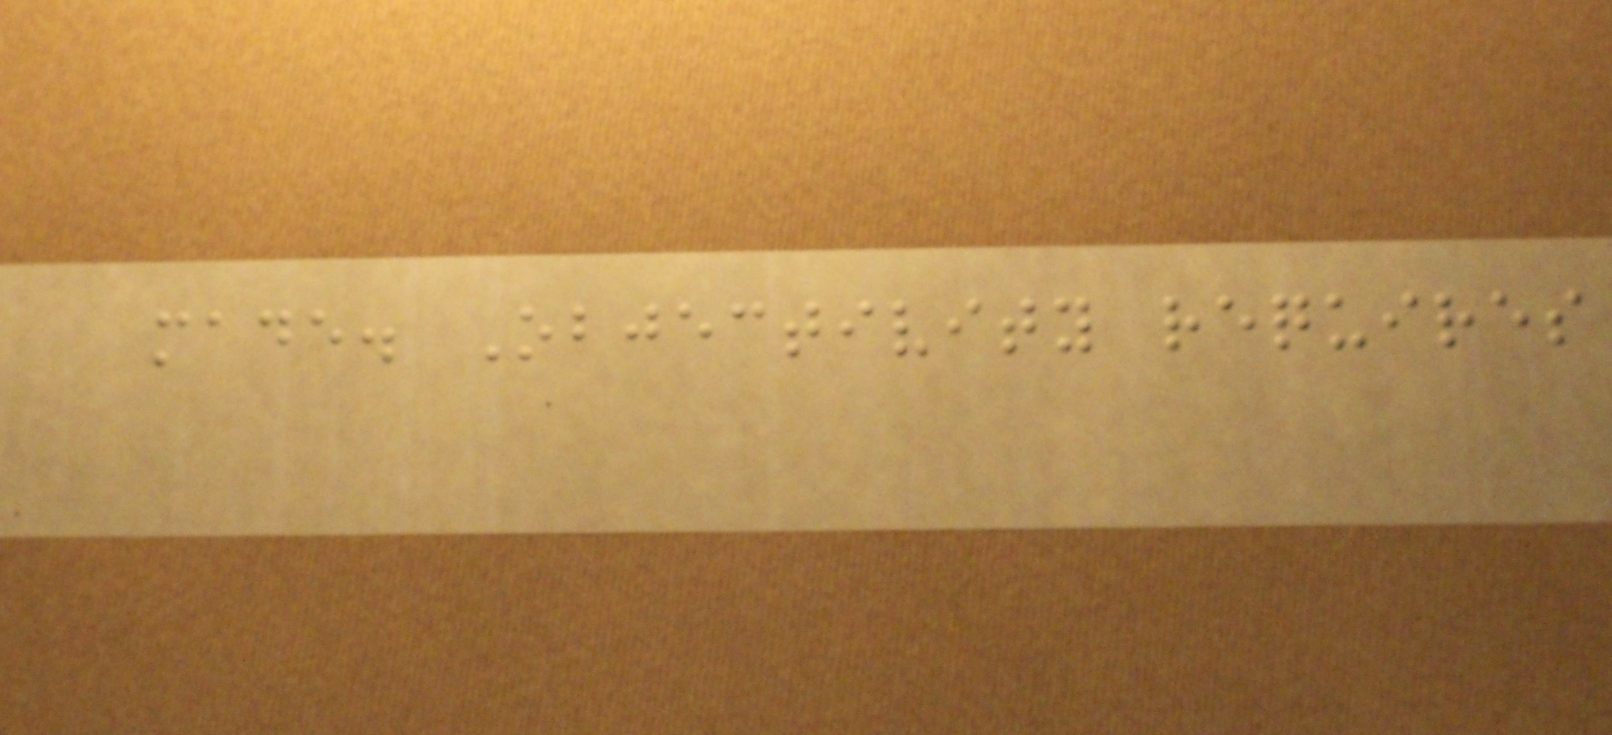made. Objectivity requires
